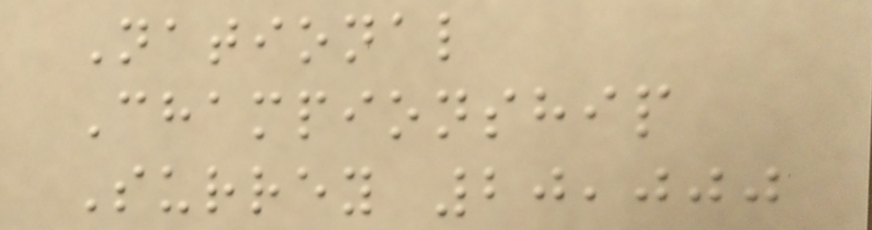National
Championship
Surrey 20,000
